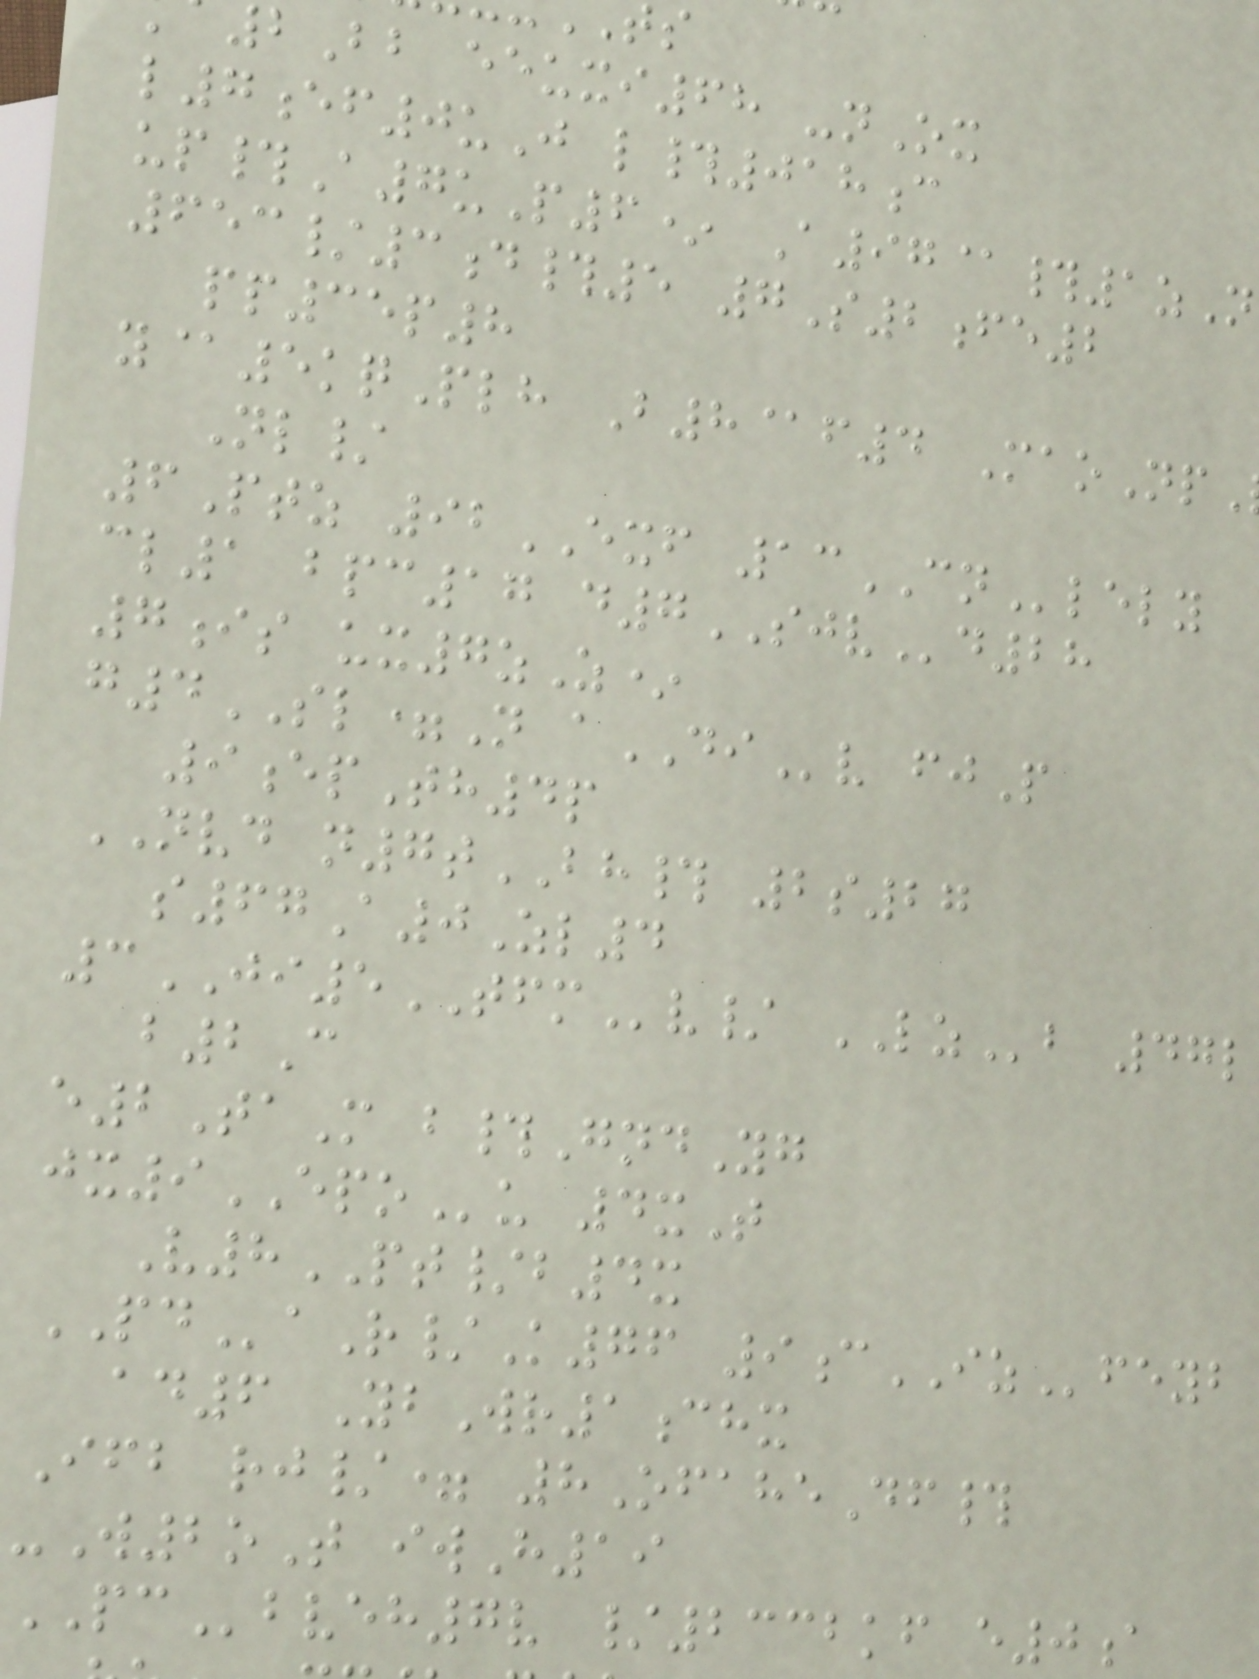Bb eeuxi68 -nOx
l7ef0uJ l#018c
up#A7uP6* A97@#1zN
653/3d#5 7S2fe2
pp35p8
y@5kqPlh B8@f4 MaoNp
Nl/
6Ptz 92EXF 13CNlely
cl1 bpc17 d7SJVd28
7is ux7zZ*
g4SL=N aDIv fjP
9epTh4p
NVD n7tBH# 2s27
s67A0Zl4
3JI5TFMv/ LZb 47l
b2C
e2TaM b#GndYg
jx9EPOu 4xT
V8PT/b4x
PDaR/K76 9cIZfeyb
ad6 YbWr1chx
Ifb rj/= 8OfaheDf#
-W2oT iwH19
PCbveh7v /2332kf e0a
